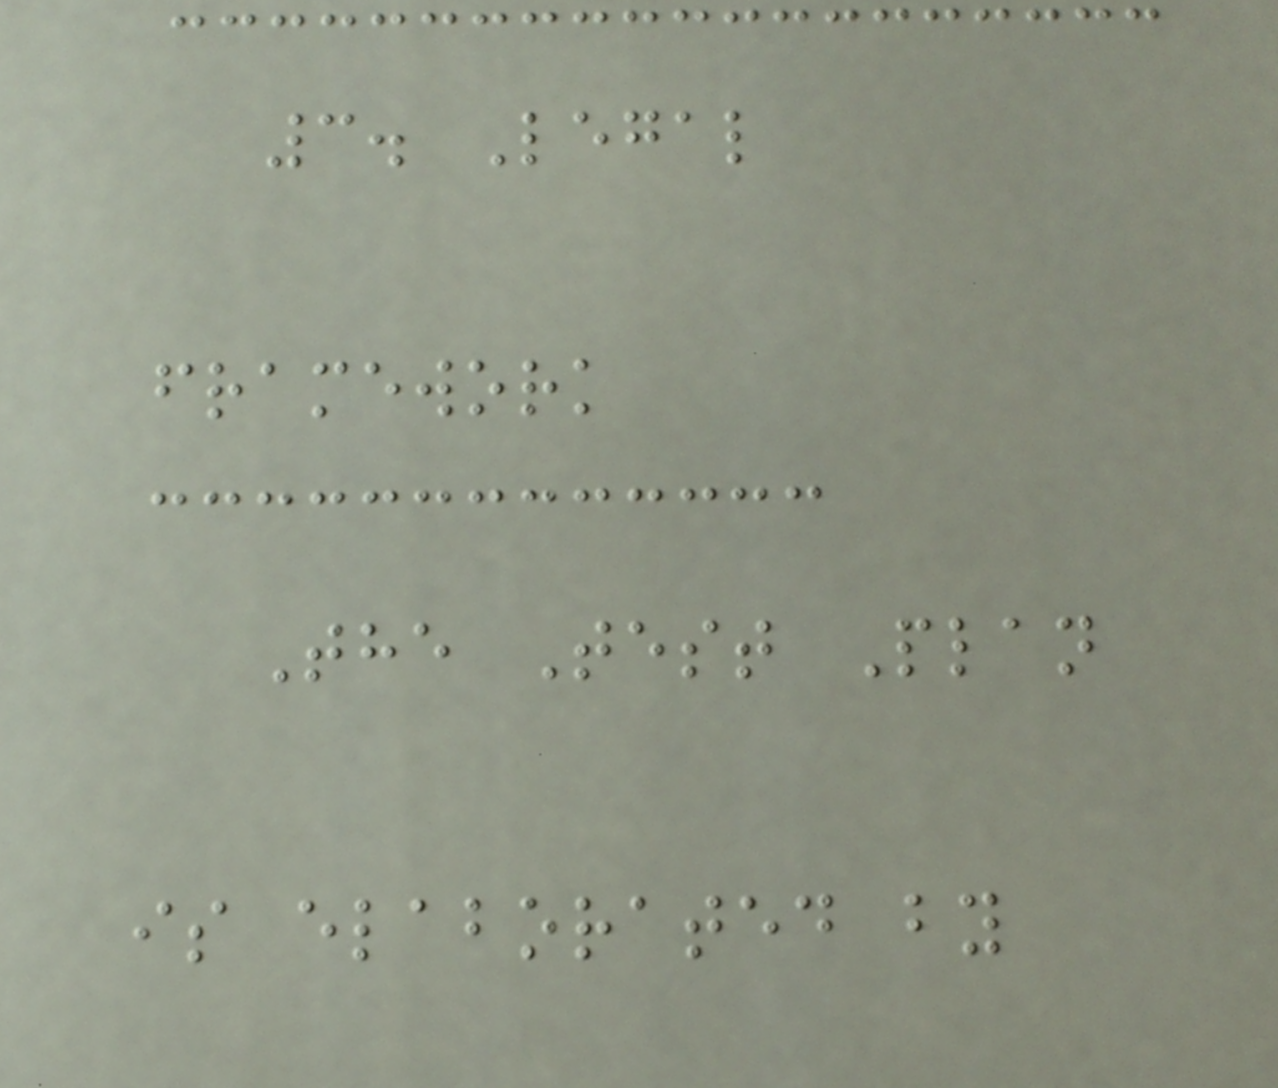3. Legal
framework
The Test Plan
is elaborated by
